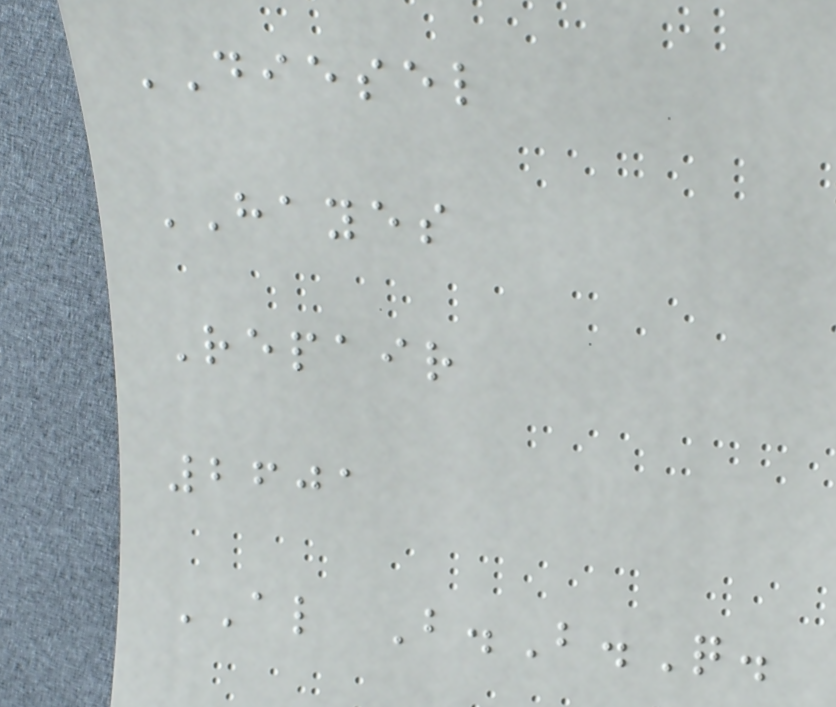DIESEL
HAYES
Repair
2601
AL B.B.Q.
